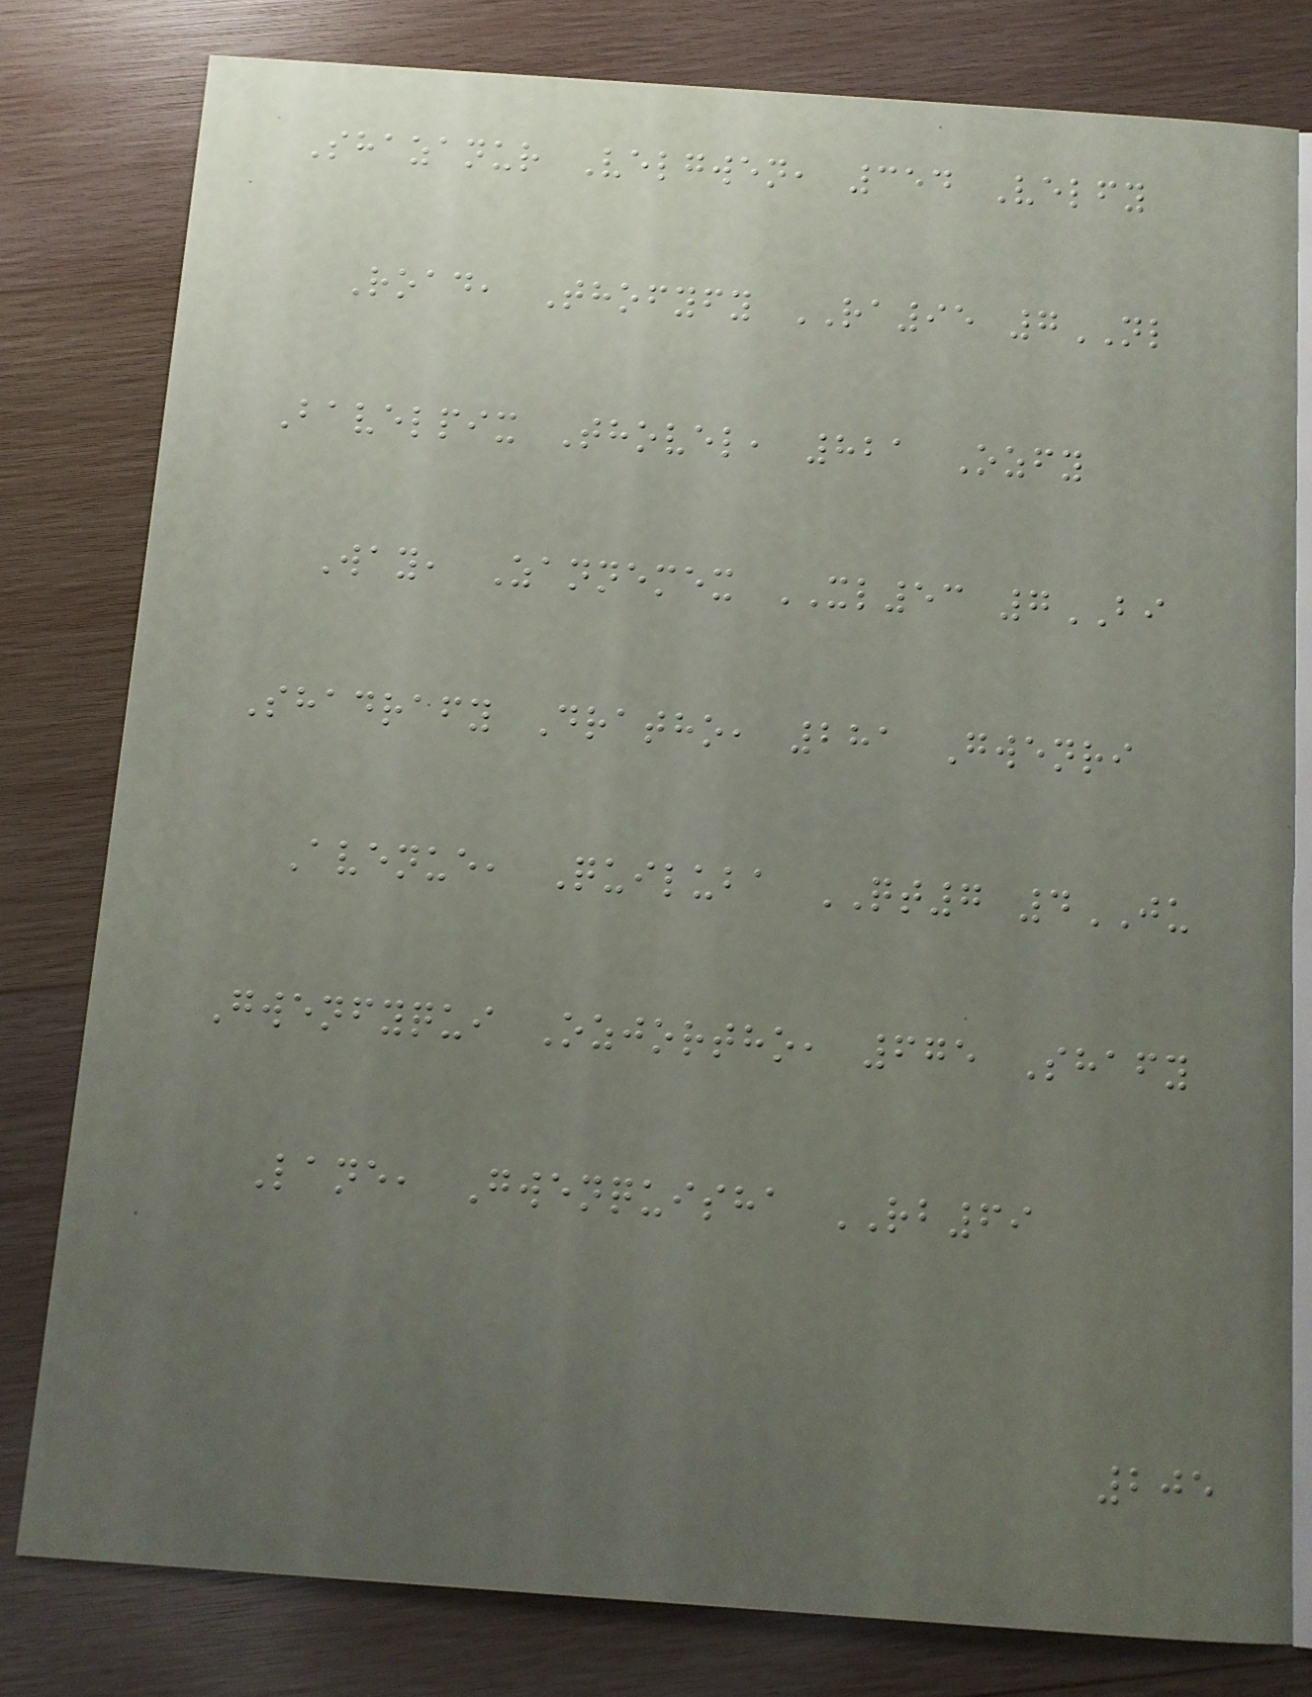Shazanur Velgwen, 354 Velfy
Road, Thofyfy RA95 7NL
Bavelpix Thovel, 821 Ozfy
Way, Zannemex XL53 7BI
Shadrafy Dratho, 281 Gwenri
Avenue, Quiluba QT7 4JU
Gwenfyqui Ozjortho, 675 Shafy
Lane, Gwenquisha RB69
205
